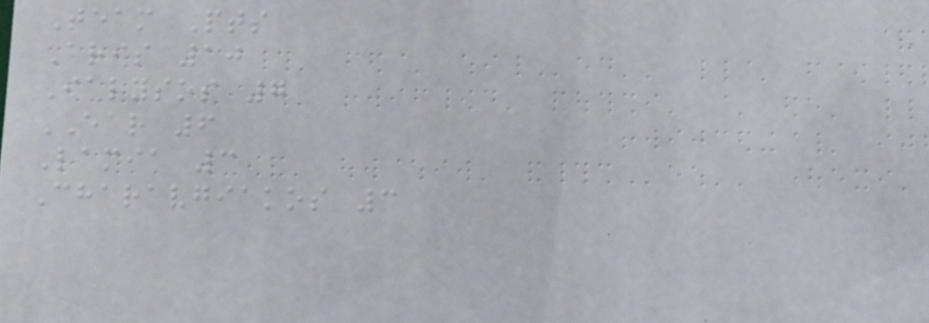Team Pts
Aris 10
Ialysos 7
EAR 6
Lamia 3
Charavgiakos 3
